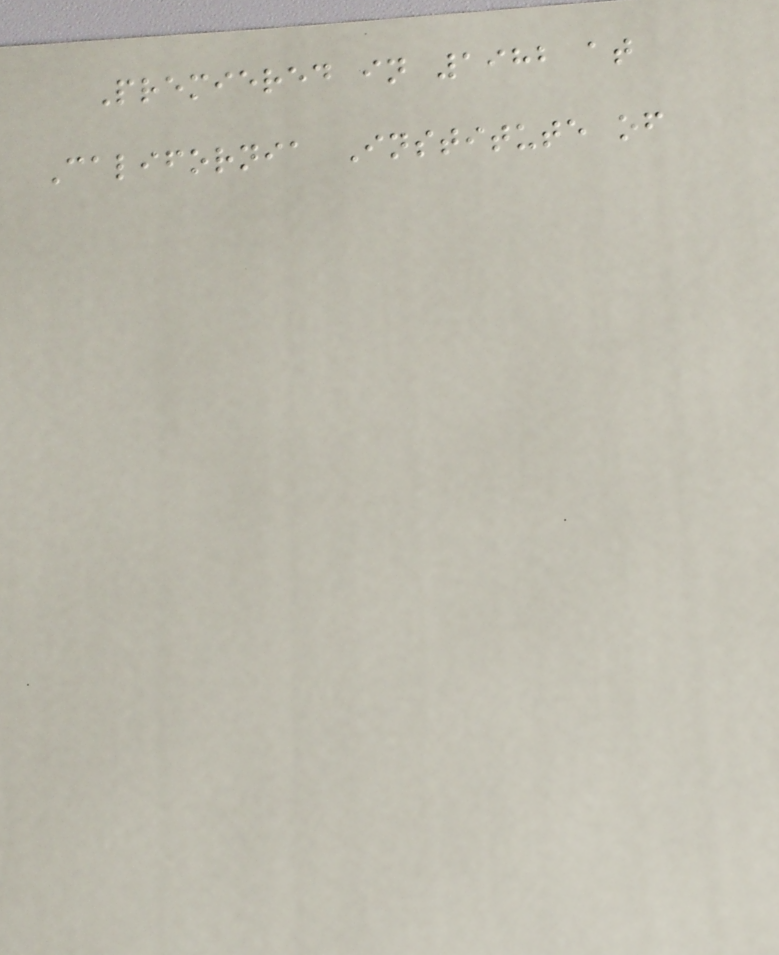Premiered in 1982 at
California Institute of
